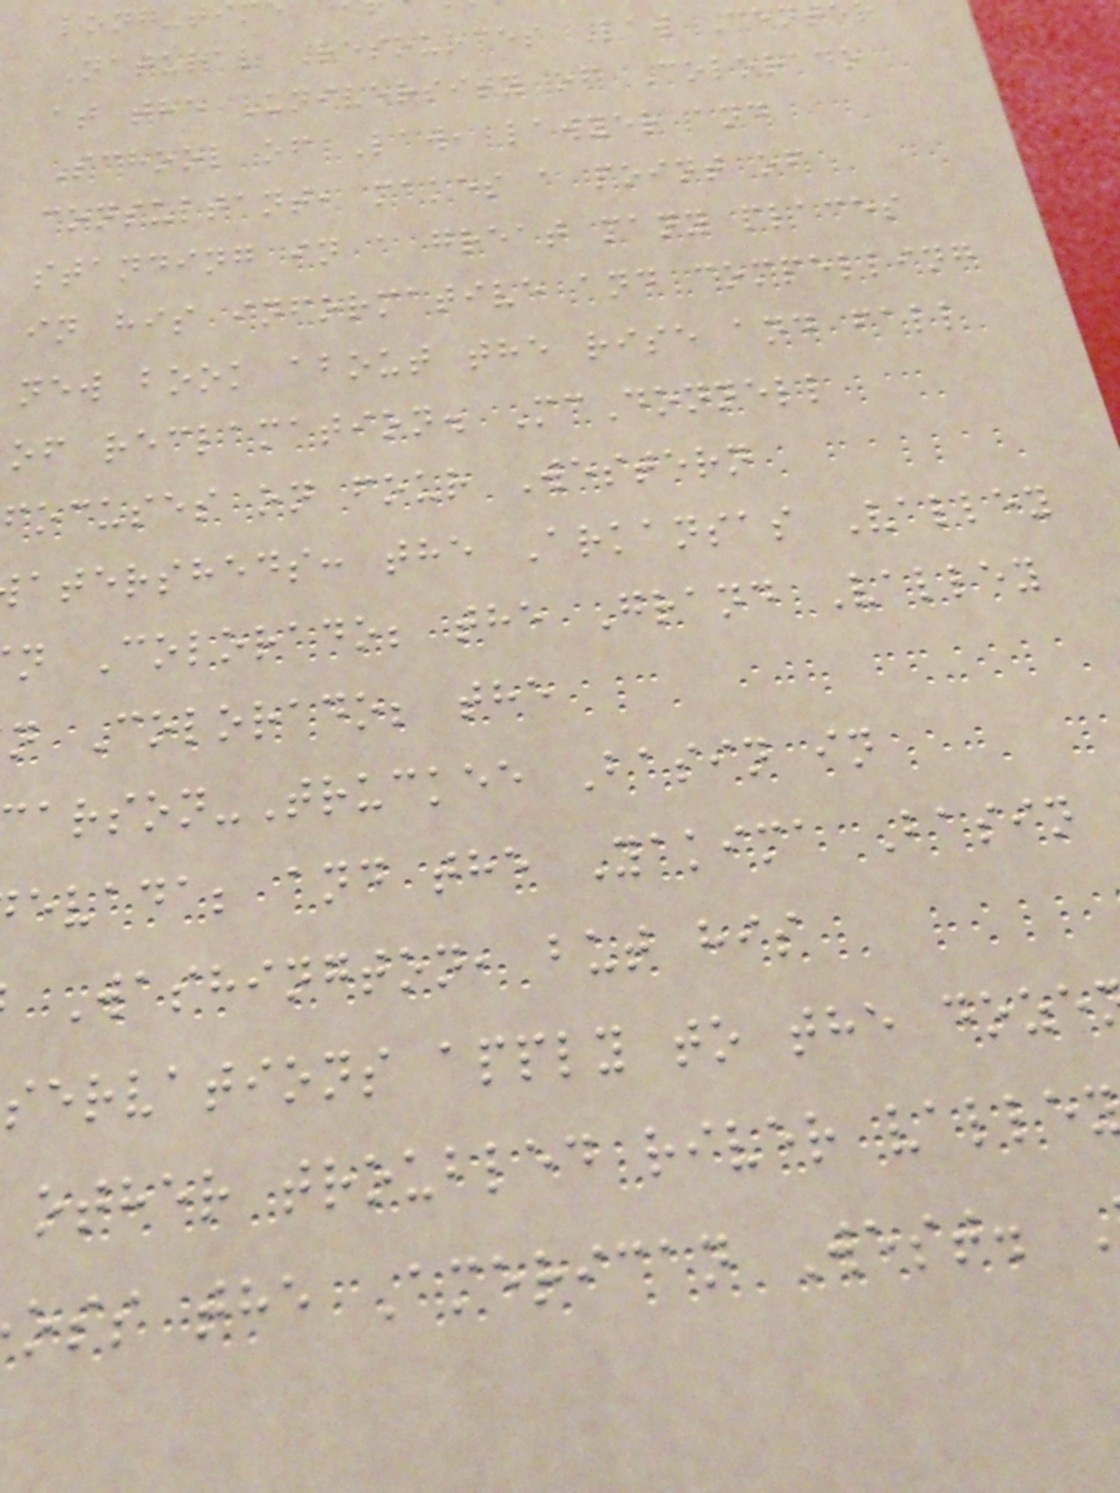long-ti
Natural Resources Law Cent
at the University of Colorado
School of Law, lawyer and
consultant, makes a point of
standing in a great many places
in his informative and compelling
new book about the rise and fall
of reclamation. McDonnell
focuses on four Western
atersheds: the Arkansas Valley
n Colorado; the Grand Valley
n Colorado; the
arson-Truckee Basin in
evada; and the Yakima Basin
Washington, but his
servations apply to the doze
other troubled river valle
oss the American West.
